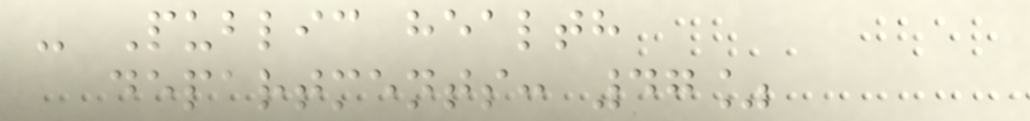- Public health
departments: 47%
